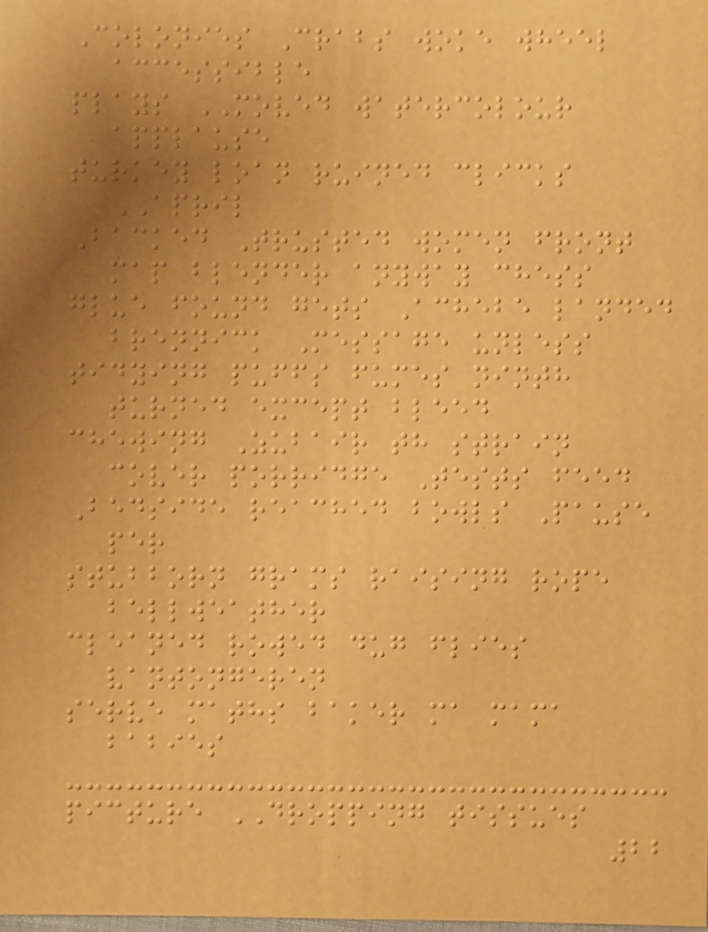Colonies Crabs woke wheel
accessible
plays MOVED watercolour
applause
turkey loan ruined clicks
APRIL
Backed Trusted women front
map blender anyway chess
glue found gets Achebe landed
brennick Message unless
tidying puffs fumes ninth
turned except bleed
chewing Zubair th strain
cover porridge Tests feed
Bedside reached bowls Pause
per
stubborn grams raising rope
bellweather
cleaned rowed dug flies
vantongeren
serve maths baker ma mama
babies
picture DROPPING tissues
22
